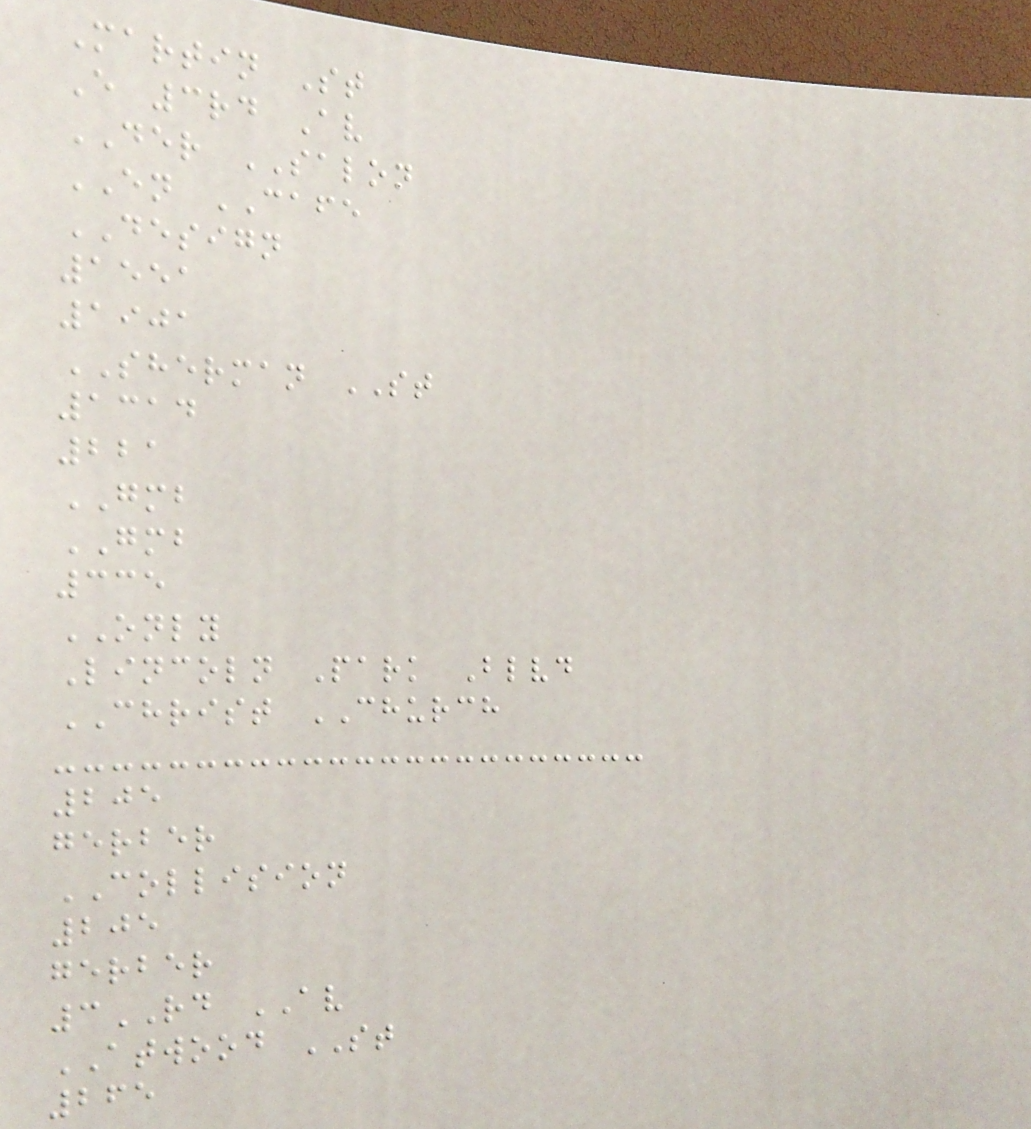Martin St
E 3rd Av
DER SALON
EN CAFE
DESIGN
1551
1901
SHERMAN ST
1314
221
GMB
GMB
335
ONLY
Lincoln Park Blvd
CHRIST CHURCH
205
gerber
COLLISION
205
gerber
3RD AV
ATWOOD ST
265
